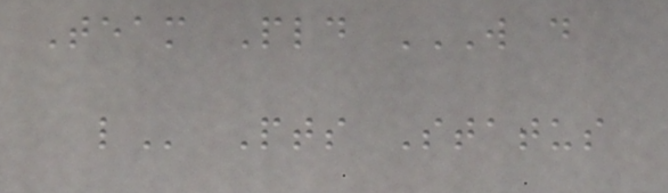Team Pld W D
L Pts Status
